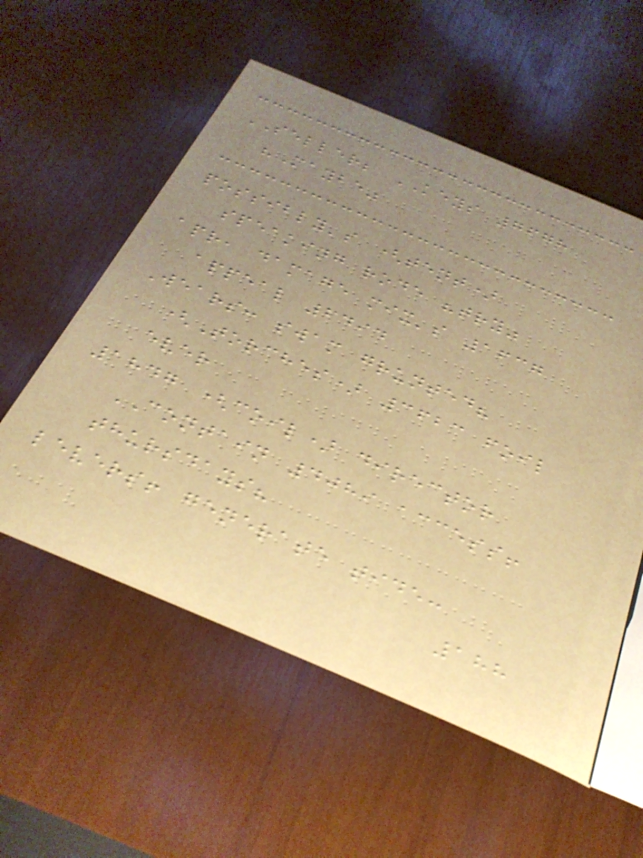SELLER; KEYS 7678
"Maybe"
possibly's (tent)
speaking rode "try"
apr, damage mix's 1637
appeal 6494
Wears: swam grunted?
(Torches) 3623 foil
ever
1847 (coil) director
CONTAIN 4089 access!
thursdays?
levers! generate tide:
188
